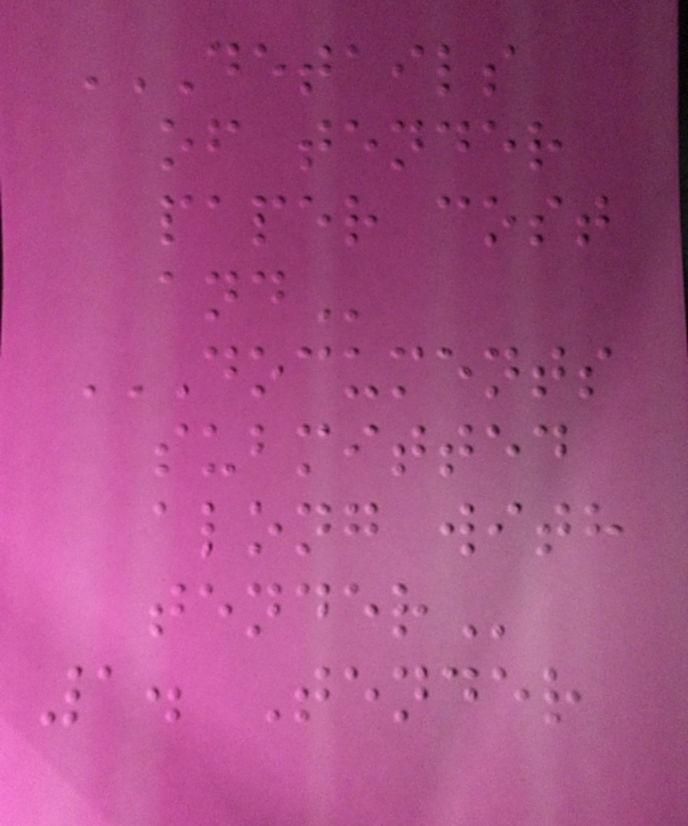DETAILS
OF TENDER
PAPER COST
AND
DOCUMENTS
SUBMITTED
ALONG WITH
TENDER
1. Tender
